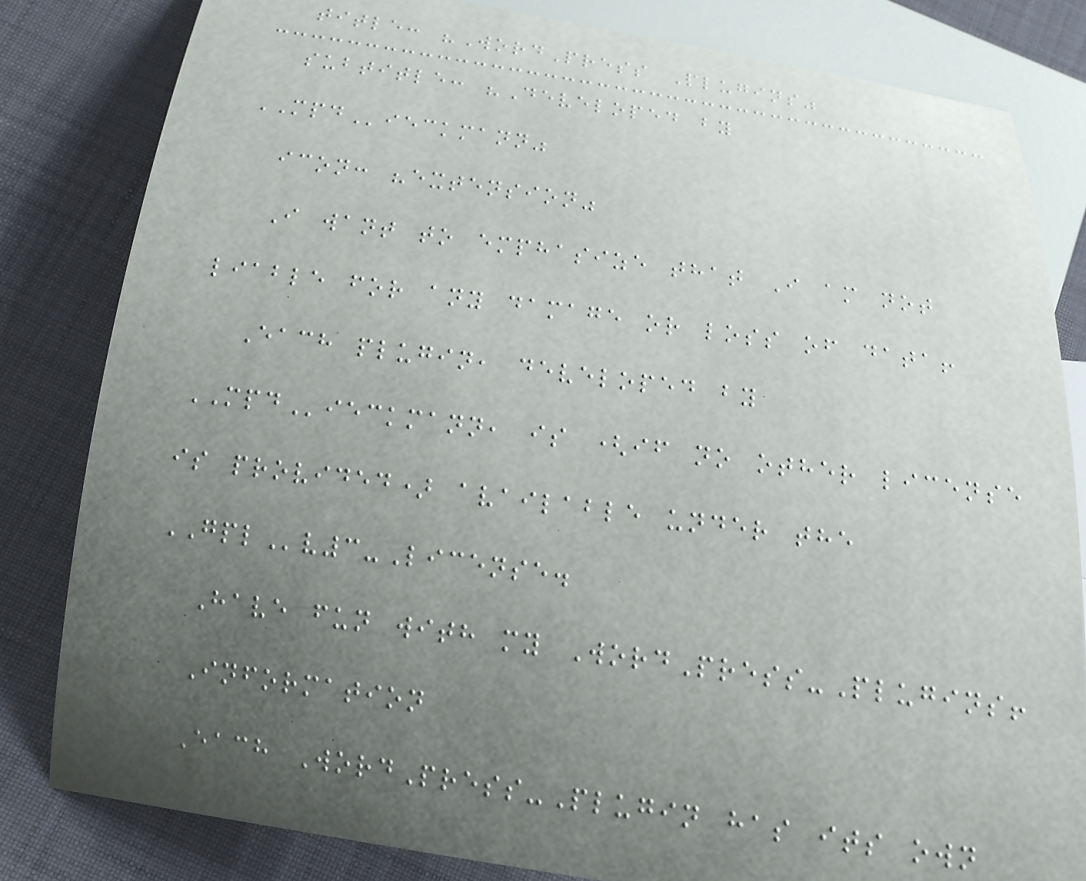title: "WordPress Plugins"
subtitle: "Developed by
MPDieckmann"
icon: "extension"
I want to emphasize that I am not
liable for any damage or loss of data!
Each plugin, developed by
MPDieckmann, is (if no other license
is provided) available under the
GPLv3-License.
Have fun with my WordPress-Plugins!
Information
Each WordPress-Plugin has its own
